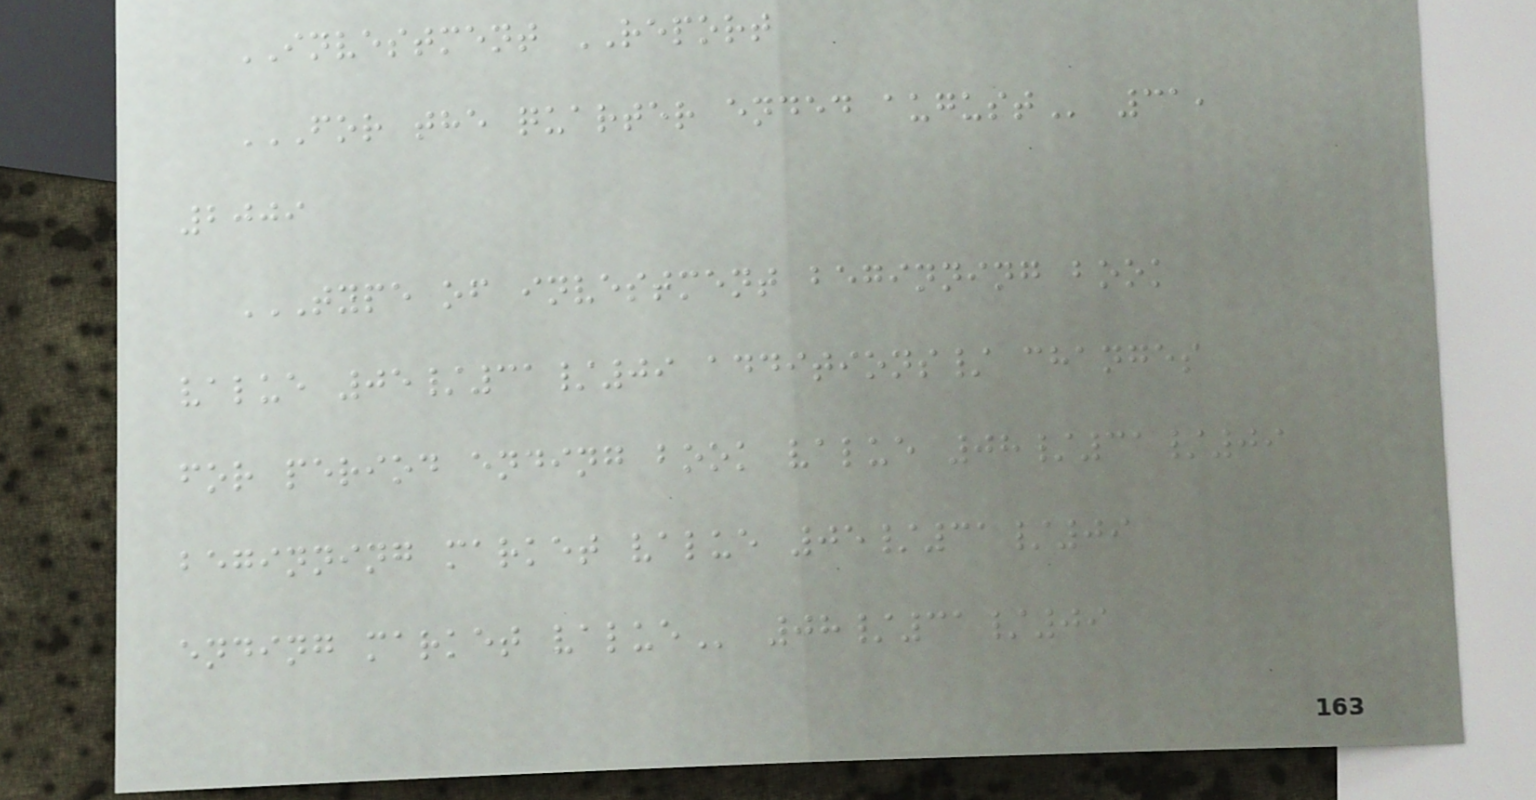INVESTMENT REPORT
FOR THE QUARTER ENDED AUGUST 31,
2009
TYPE OF INVESTMENT BEGINNING BOOK
VALUE 05/31/09 ADDITIONS/ CHANGES
FOR PERIOD ENDING BOOK VALUE 08/31/09
BEGINNING MARKET VALUE 05/31/09
ENDING MARKET VALUE 08/31/09
